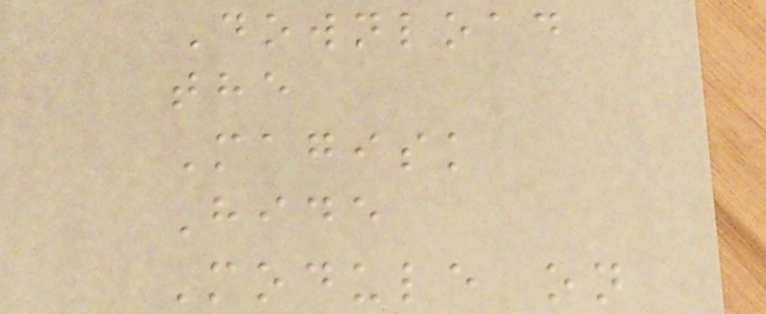Download
the
Magisk
Hide
Module on
